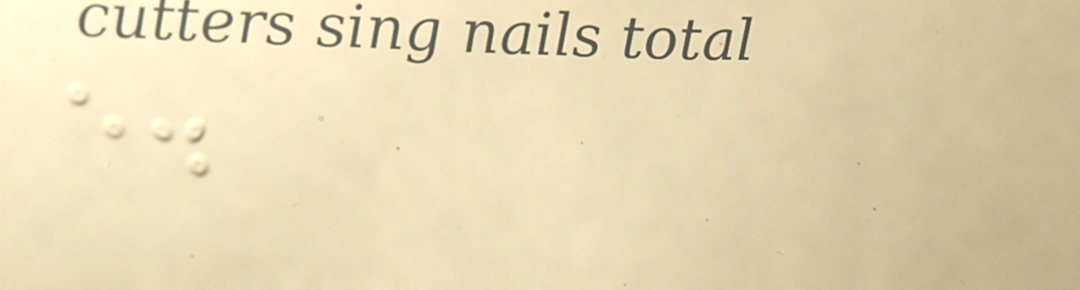e.
